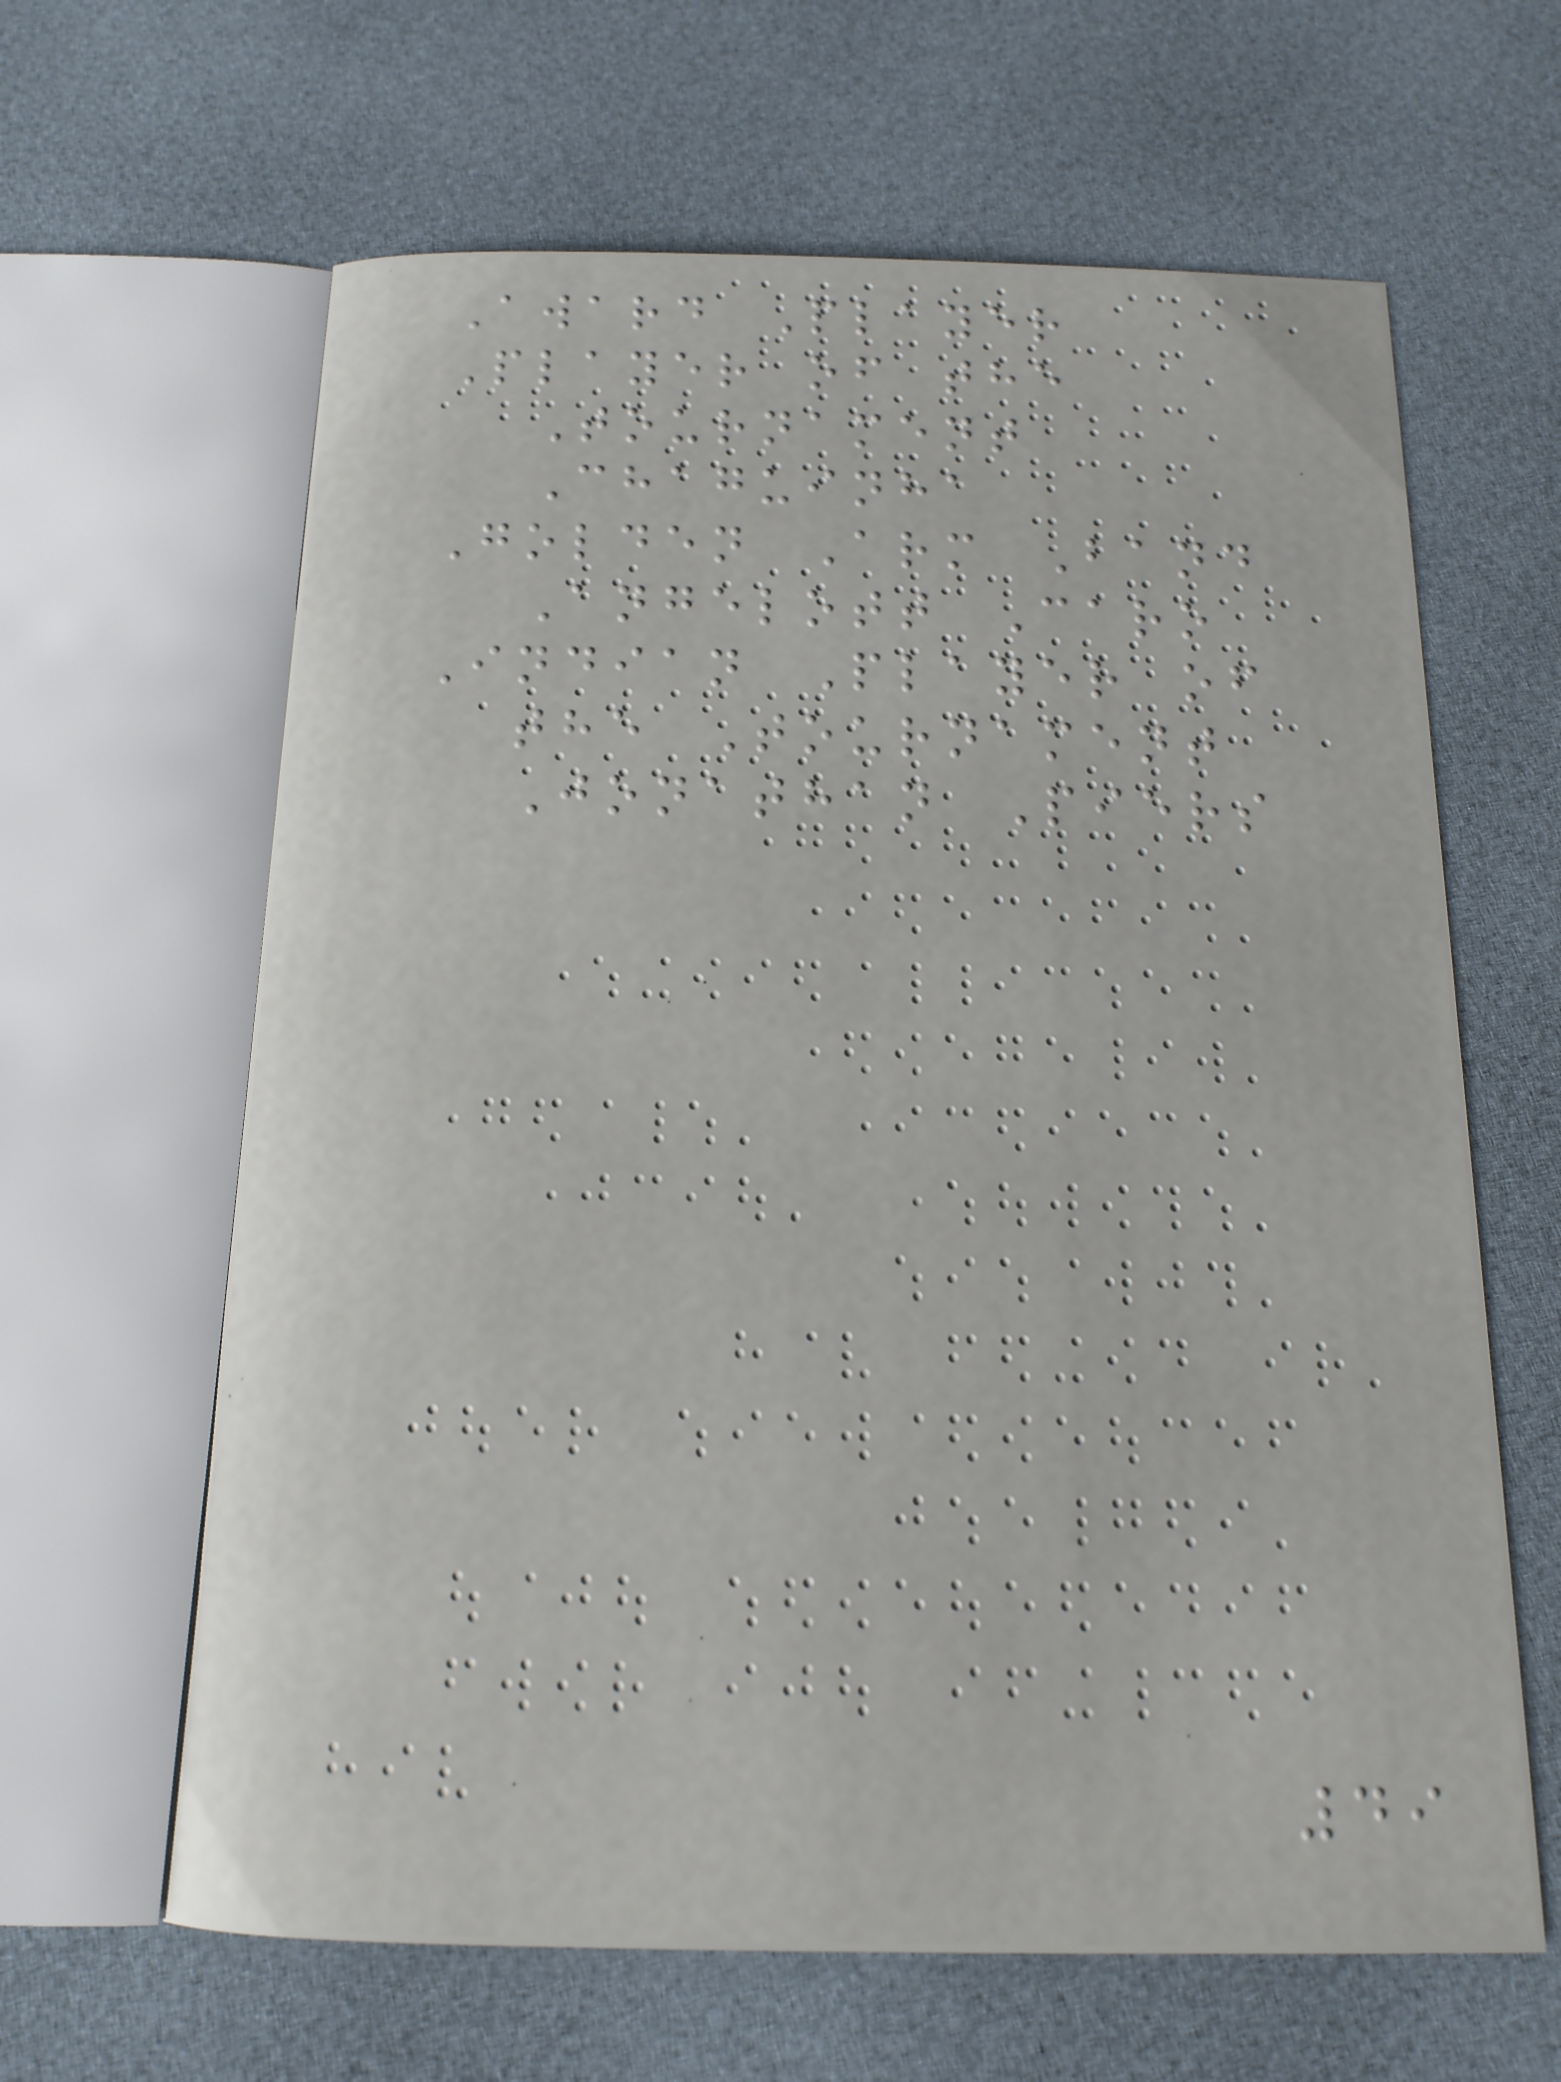Award Player
Player of the
Tournament
Chaguinha
Golden Arm Band
Angelott Caro
Indian Player of
the Tournament
Jonathan Piers
49
